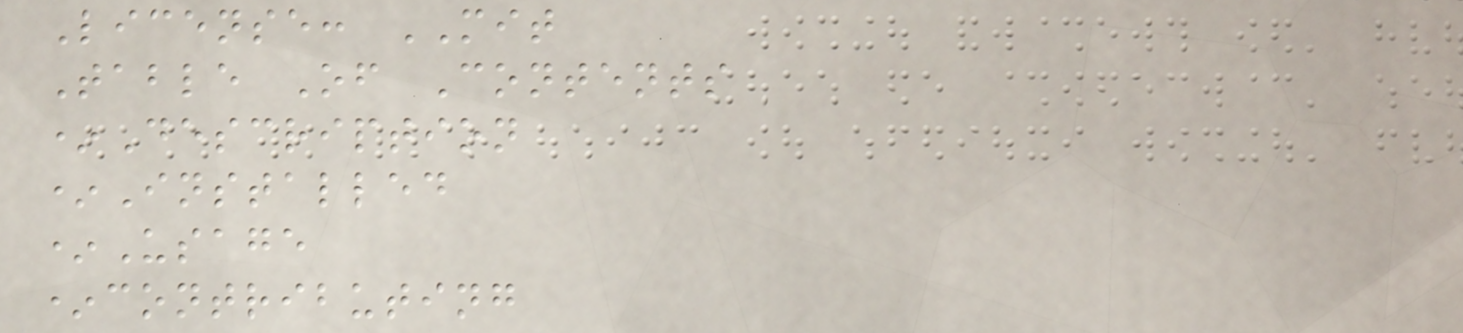License: MIT
Table Of Contents
*Description
*Installed
*Usage
*contributing
